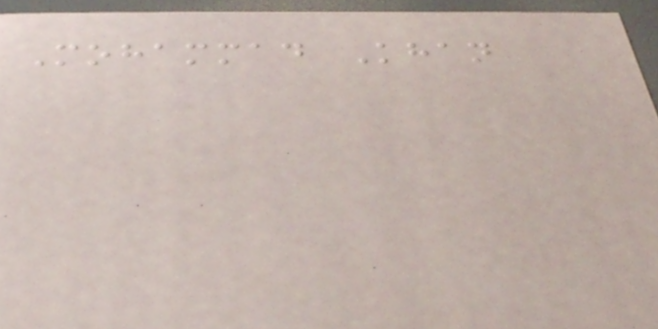Mohammad Khan
